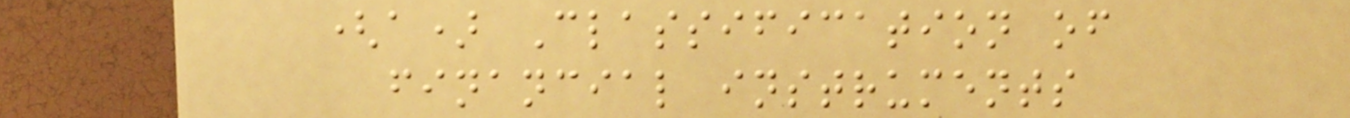(a) Classification of
financial instruments
